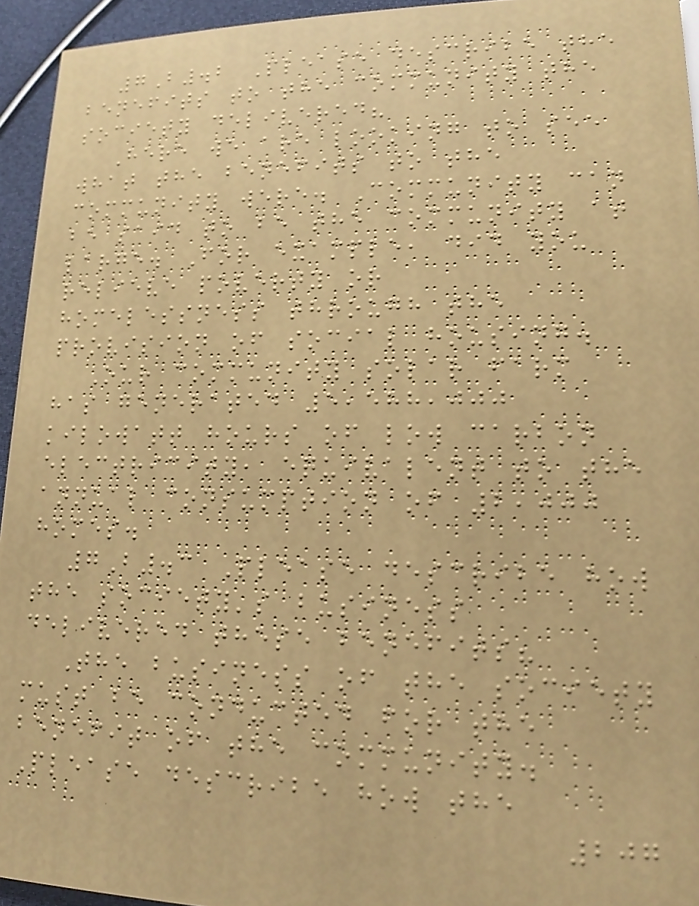7B.2 Please describe the
benefits to the community the
society delivered?
Here we are looking to see
what the benefits to the
community were. Community can
be said to be the community at
large. For example, did you
relieve poverty or
homelessness through the
provision of social housing.
Our community solar farm
has generated 5,588,000
kilowatt hours of low carbon
electricity, equivalent to the
annual consumption of 2,000
homes.
7B.3 Please describe how
the society's business
delivered these benefits?
The business of the society
must be conducted for the
benefit of the community.
Please describe how the
207
